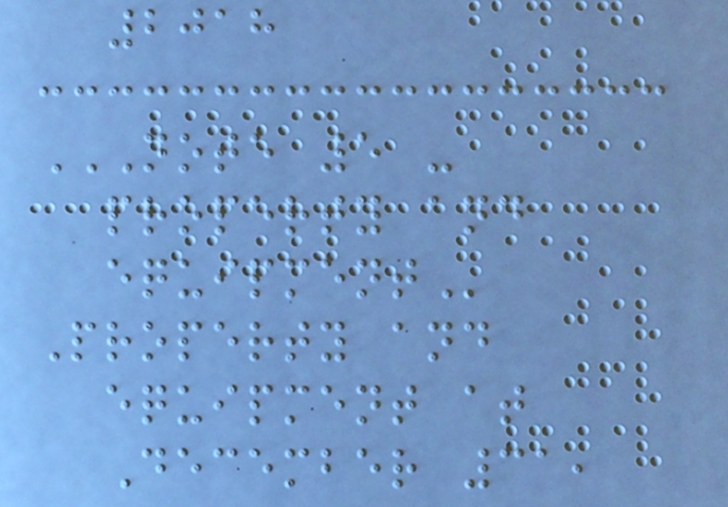2018
NOTE 5 -
PROPERTY AND
EQUIPMENT
Property and
equipment at
December 31,
